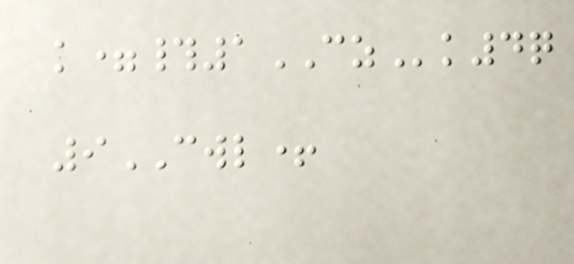k=#1CZk4q
9CWL+
